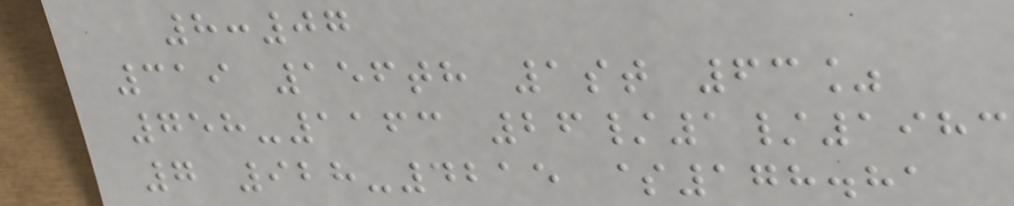8:07
319 156th 1st 63%
758-1163 26/1/1983
7 928-4215 $178.81
